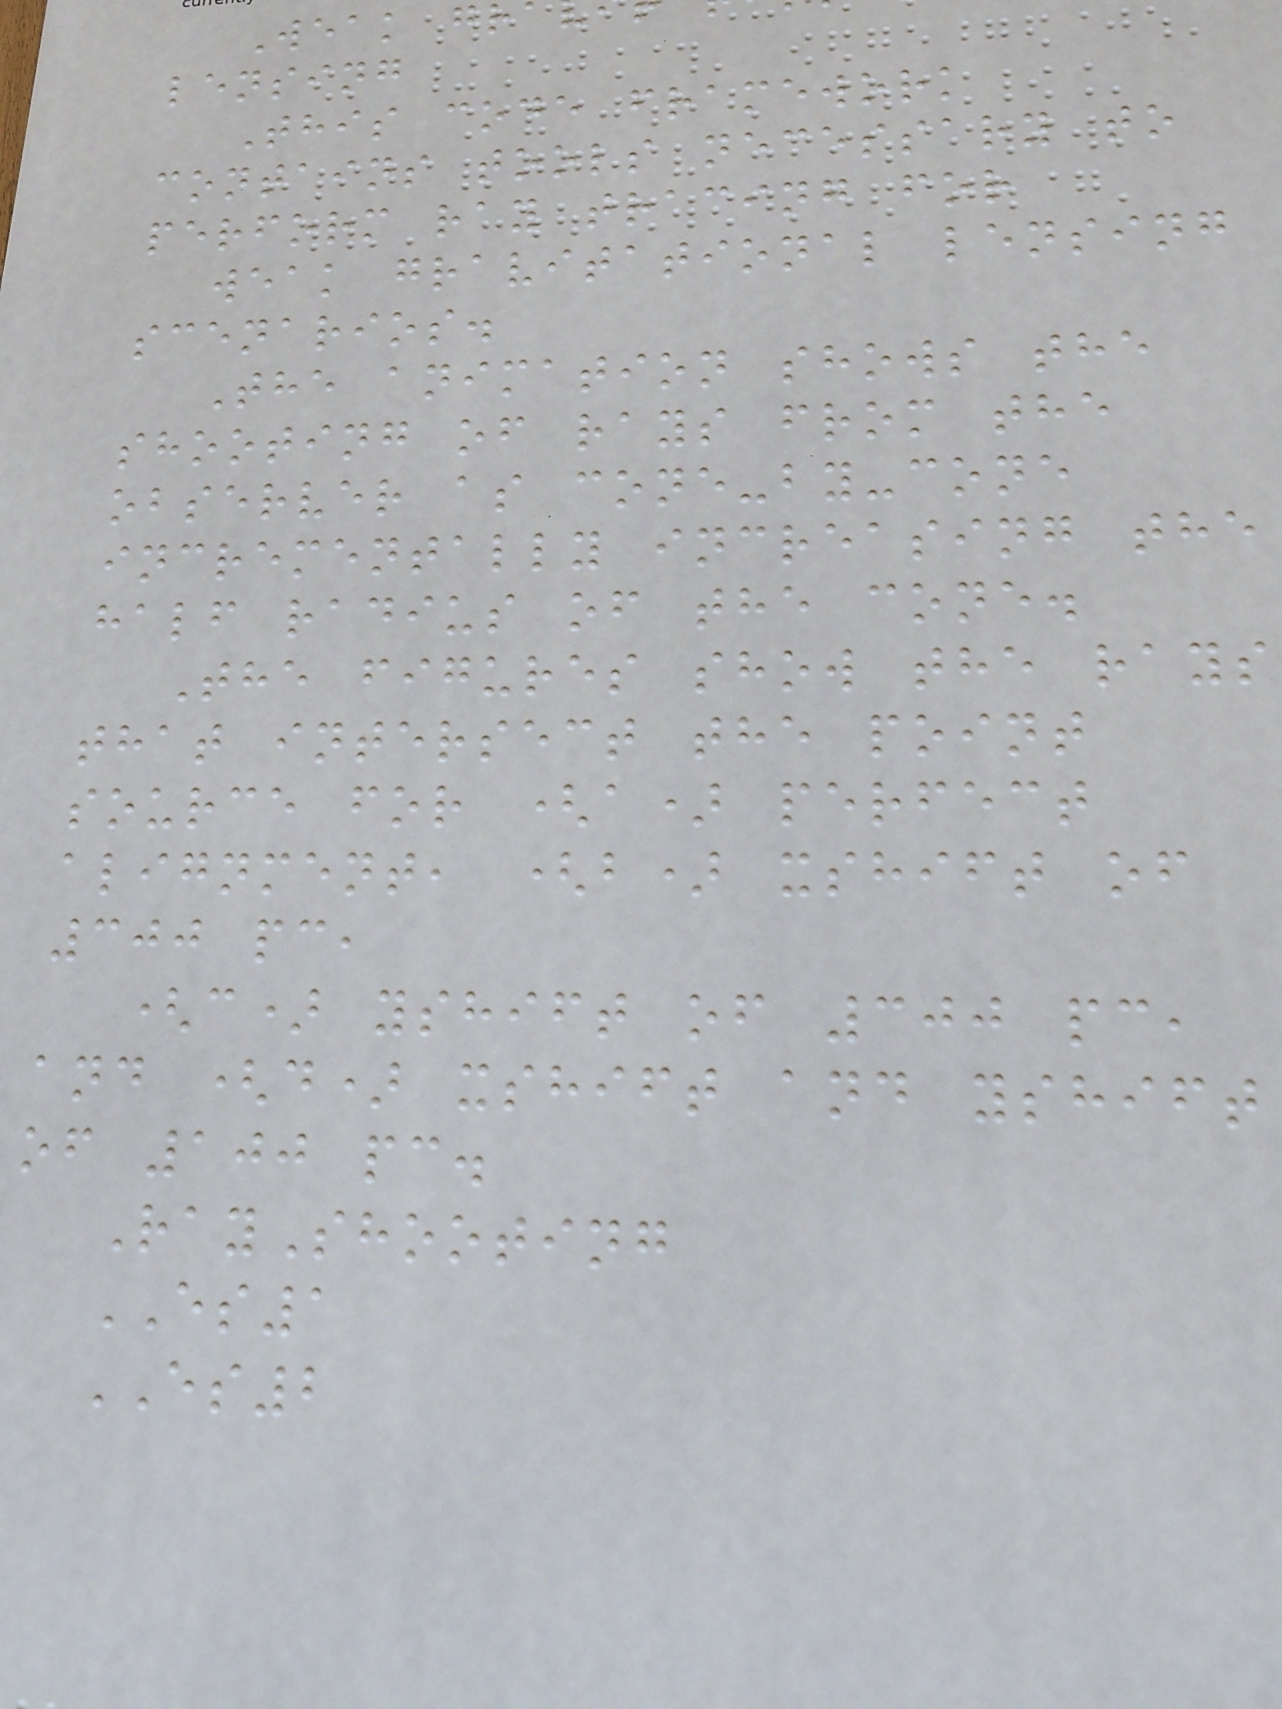Weak gr
lensing
This code framework
contains tools necessary to
perform ray tracing for
weak gravitational lensing
scenarios.
The animation shows the
shooting of rays from the
observer as cone-by-cone
incrementally increasing the
half radius of the cone.
The figures show the rays
that intersect the point
source for (a) perfect
alignment, (b) xshift of
300 pc,
(c) yshift of 300 pc,
and (d) xshift and yshift
of 100 pc.
RayShooting
ES1
ES2
